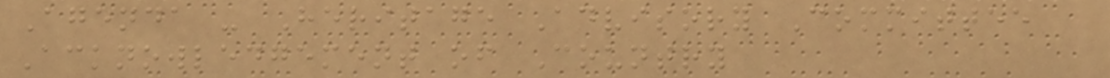Agenda - Heritage Advisory Committee
Acknowledgement of Country
